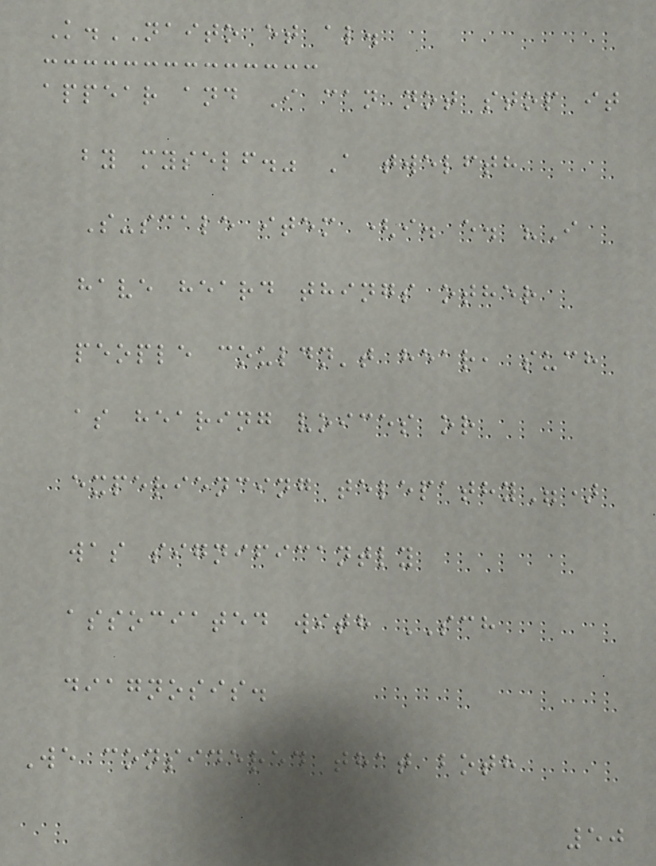K.NAITO et al.
appear and I can not stop it
by myself." A twelfth
S-scale item (i. e. "I
have heard things other
people couldn't hear, such
as hearing voices or
experiencing telepathy")
was significantly
associated with SCH
diagnosis.
We considered that both
50
